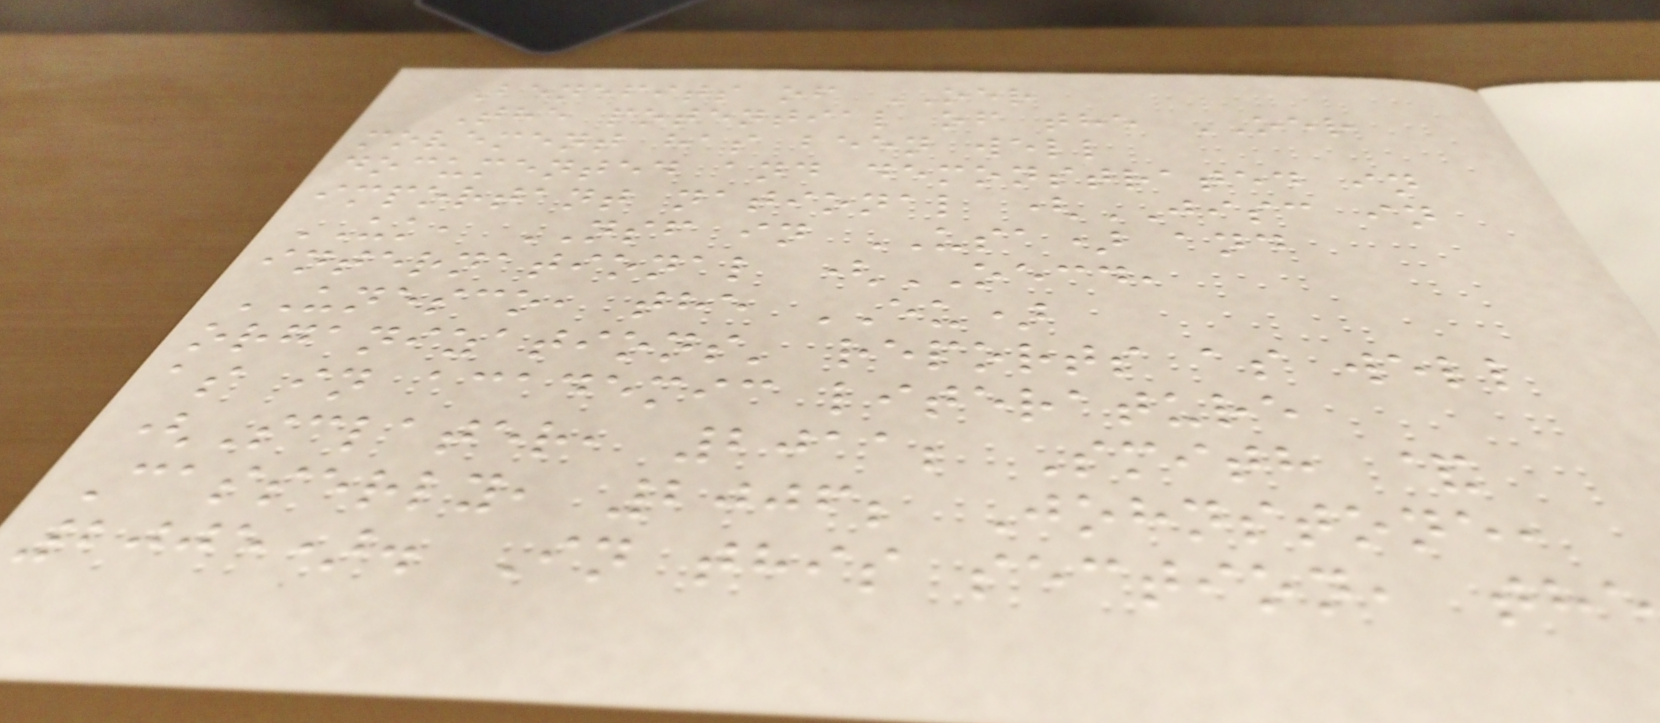Benefits of OER
The potential of the OER
movement has been well
documented and demonstrated in
important national (JISC in
UK, NSF in USA) and
international (OECD,
UNESCO, the EU)
organizations' reports as well
as in academic literature
(Sclater, 2011; Smith &
Casserly, 2006; Johnstone,
2005). In this section, the
